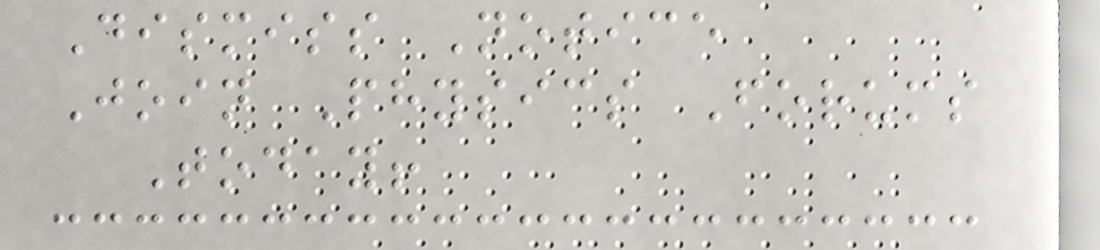Dismiss Notice
Join Physics Forums
Today!
